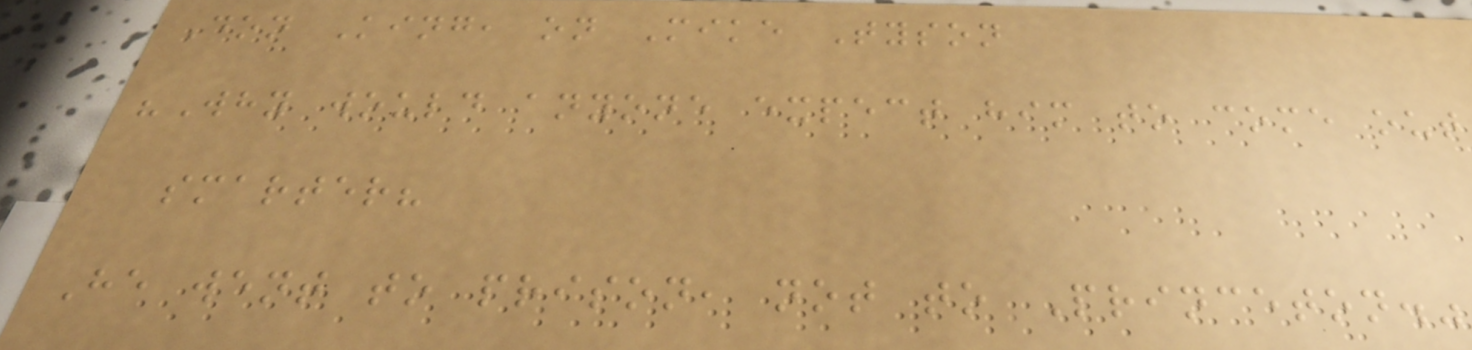Don King, on Mike Tyson
"Why would anyone expect him to come out
smarter?
He went to prison, not to Princeton."
